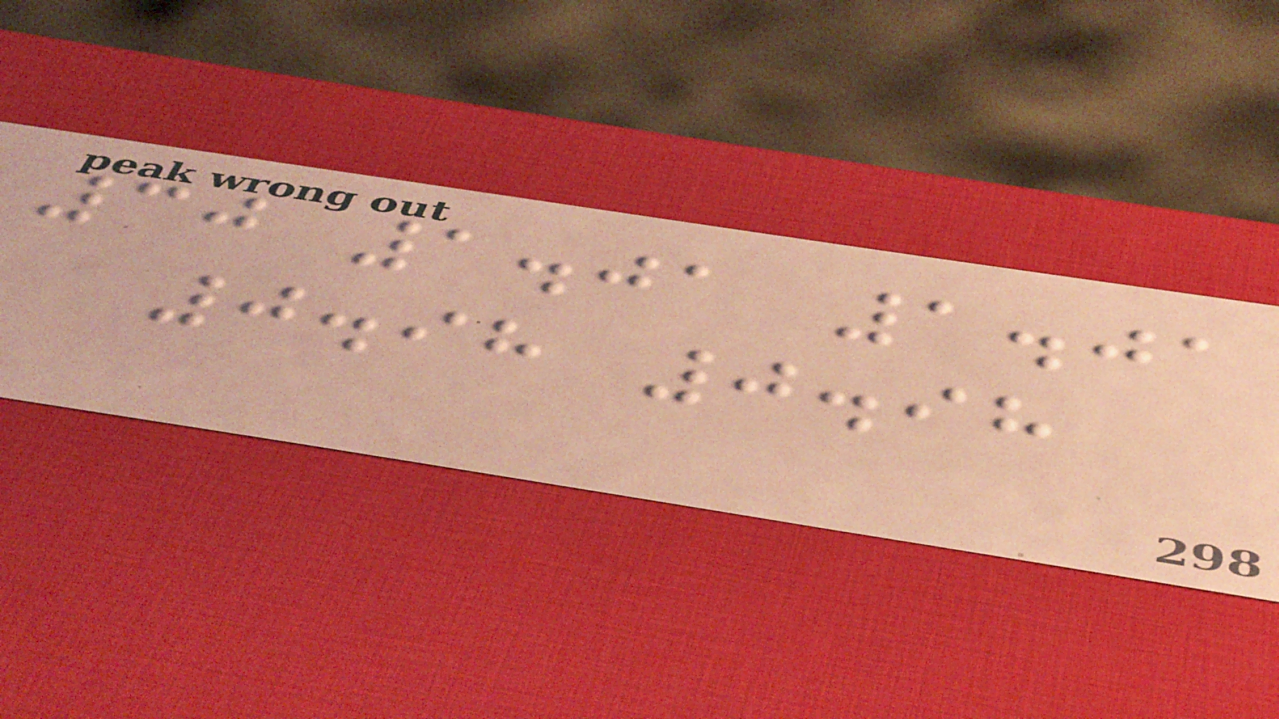30 1.01 1.01
0.98 0.98
